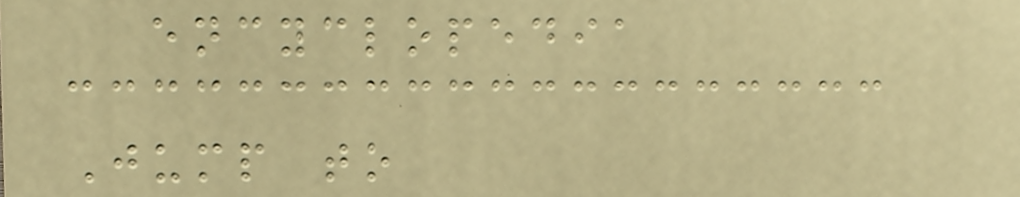encyclopedia
Jump to
